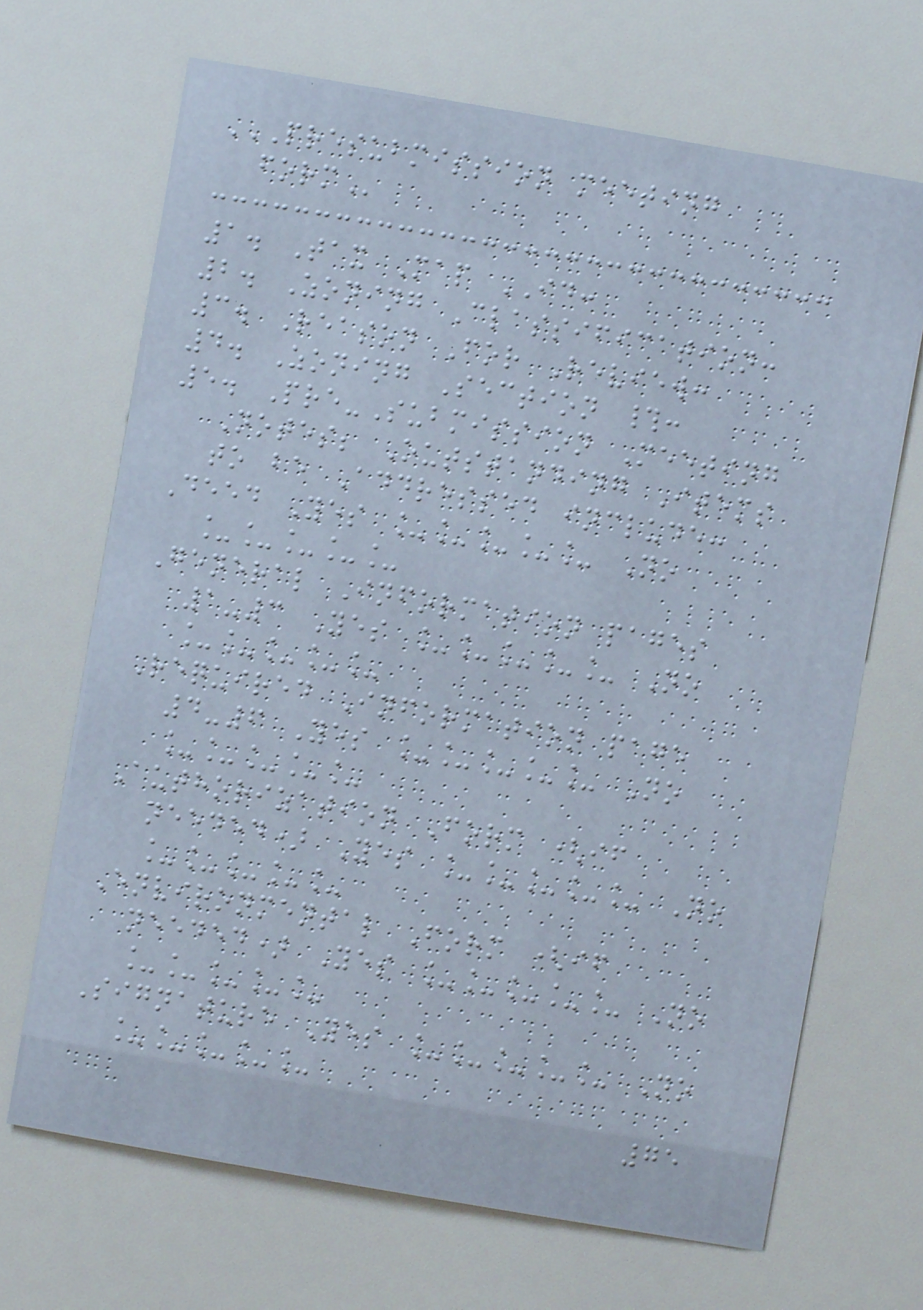PRESUBMISSION MEETING
FORM
1. Tax Map ID:
2. Zoning Classification:
3. Reason For Review:
4. Zoning Section #:
5. Pre-Submission Meeting
Notes; Outstanding Items
to be Addressed include:
Deed Yes _____ No
_____
General Information pages
1-3 Yes _____ No
_____
Required Information page
4-6 Yes _____ No
_____
Authorization Form (if
needed) Yes _____ No
_____
Environmental Form (if
needed) Yes _____ No
_____
Signature Yes _____ No
_____
75
